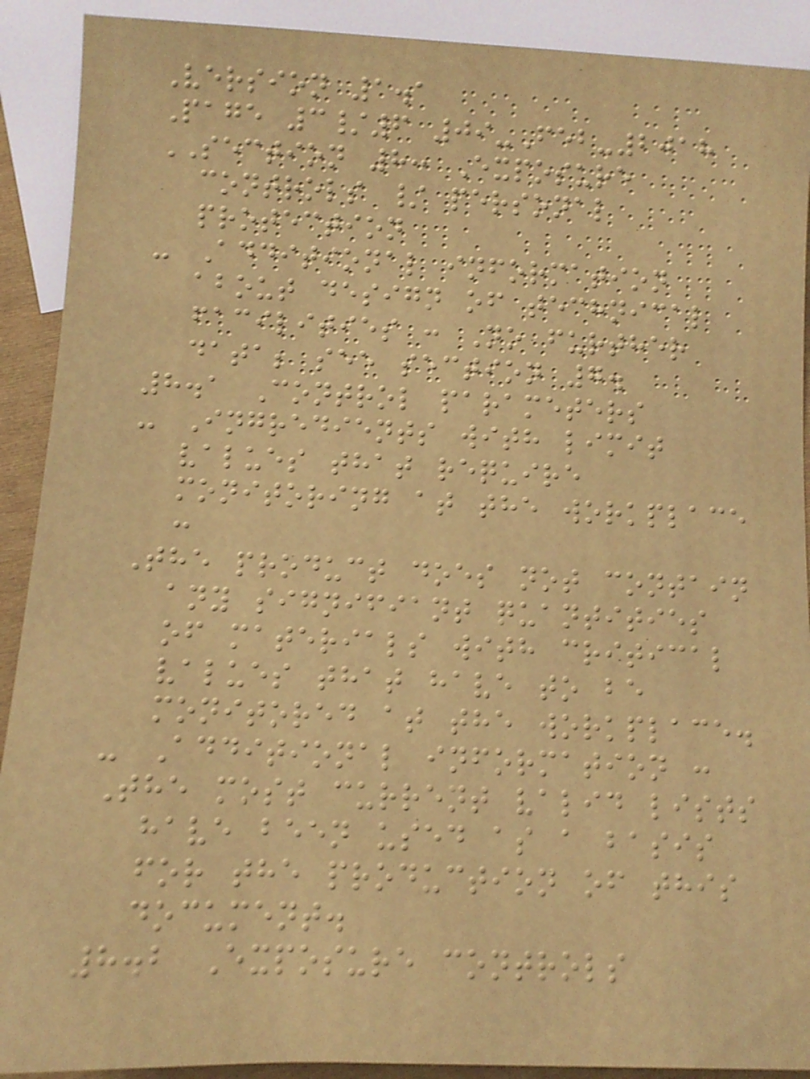Version 1.1
Page 3/6 09-Feb-2018
SECTION 8: Exposure
controls / personal
protection
- Additional information
about design of technical
facilities : No further
data; see section 7.
8.1 Control parameters
- Ingredients with limit
values that require
monitoring at the workplace
:
The product does not contain
any signifiant quantities
of materials with critical
values that have to be
monitored at the workplace.
- Additional information :
The most current valid lists
have been used as a basis
for the production of this
document.
8.2 Exposure controls
